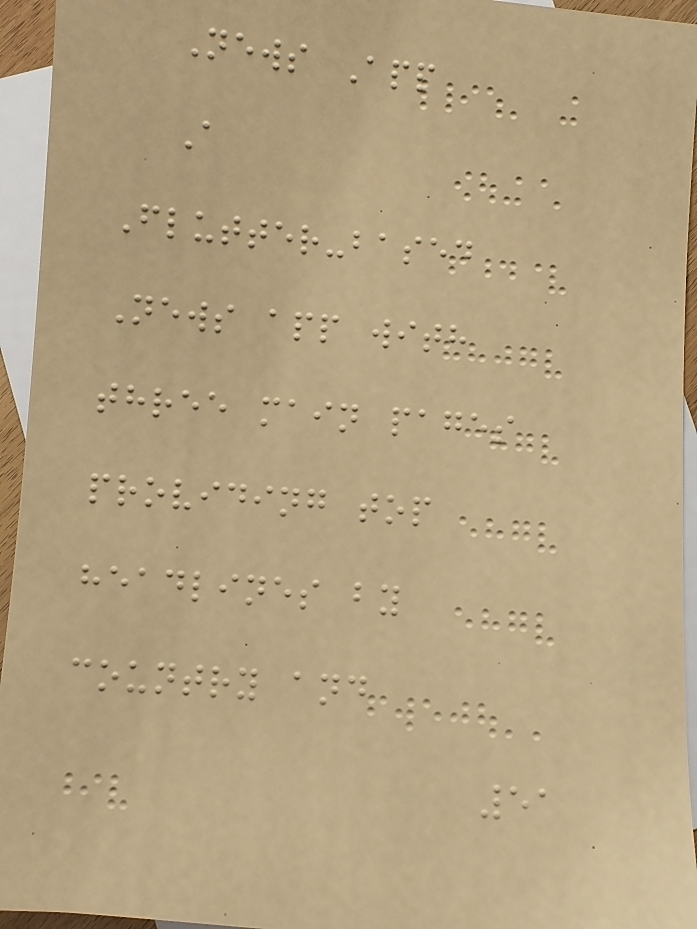News App
A
Flutter-based
News app with
three main pages
providing top
headlines by
country and
51
